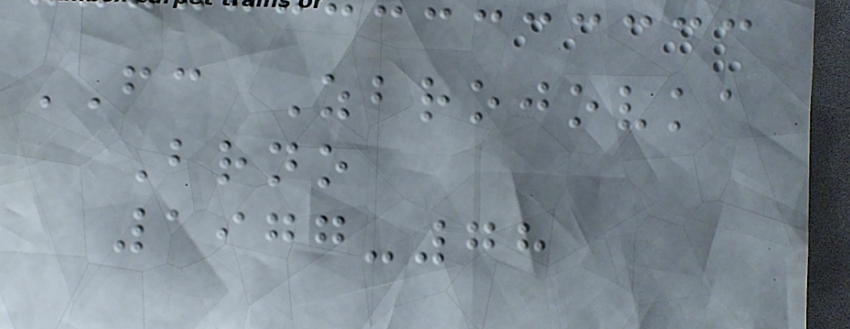FC Zbrojovka
Brno
1977-78
